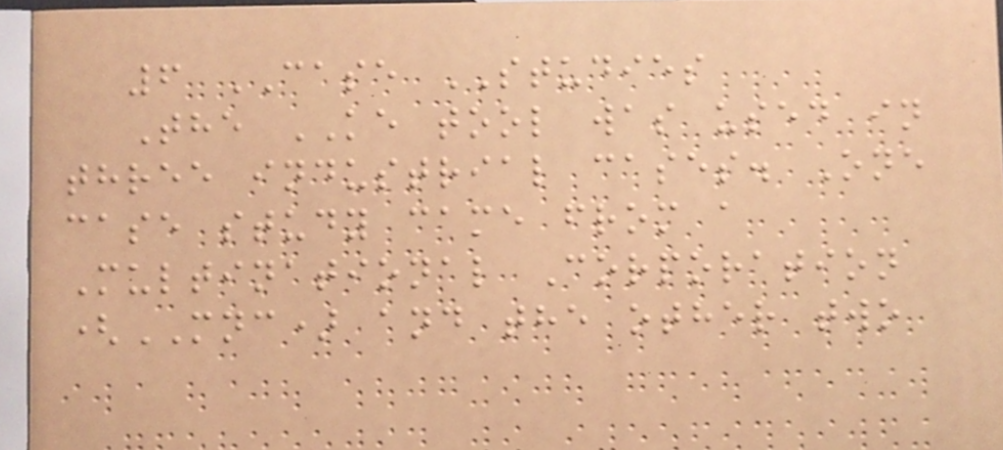6 CASE STUDIES
The KE tool was used in
three industrial cases. One
case study came from a
Multinational Corporation
(MNC) and the other two
